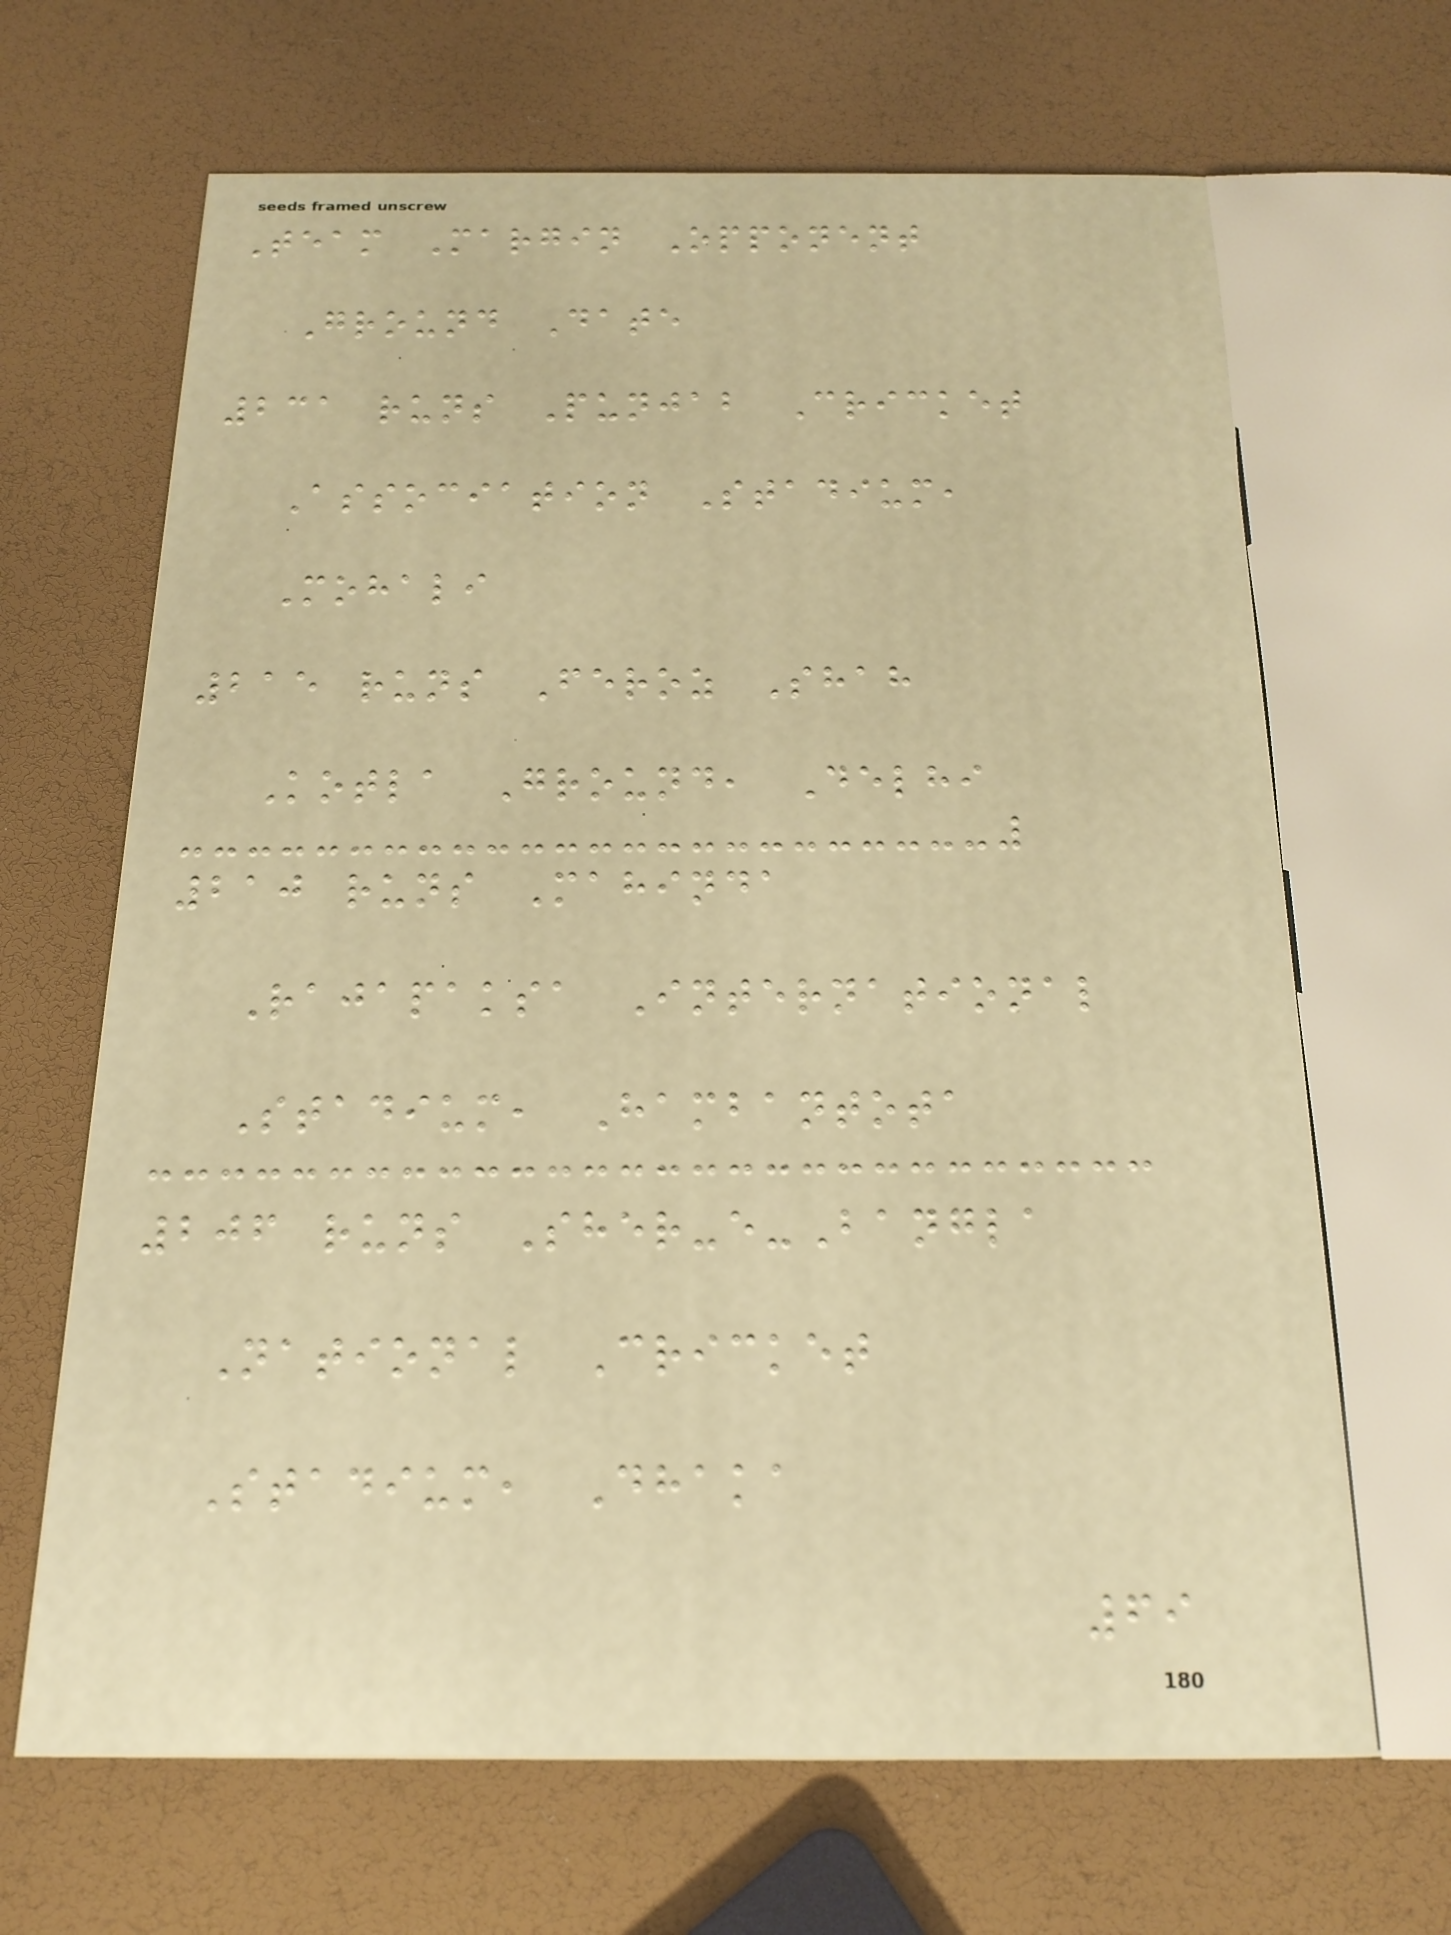Team Margin Opponent
Ground Date
231 runs Punjab Cricket
Association Stadium,
Mohali
215 runs Feroz Shah
Kotla Ground, Delhi
210 runs Mahinda
Rajapaksa International
Stadium, Hambantota
206 runs Sher-e-Bangla
National Cricket
Stadium, Dhaka
69
